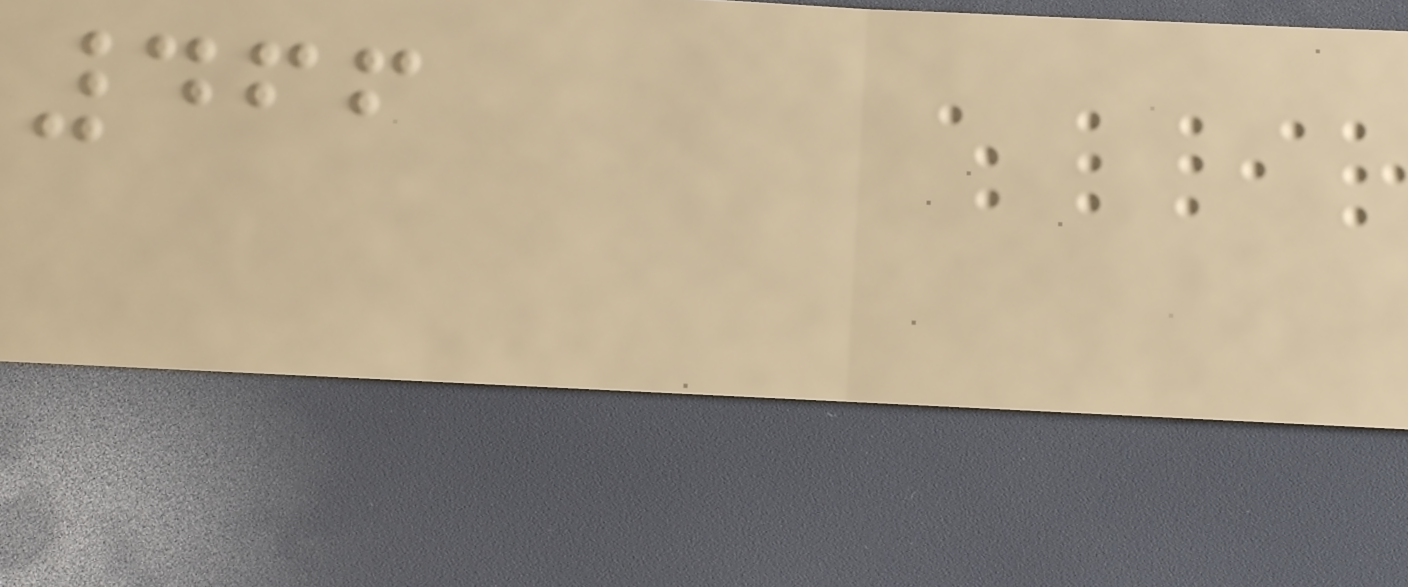466
